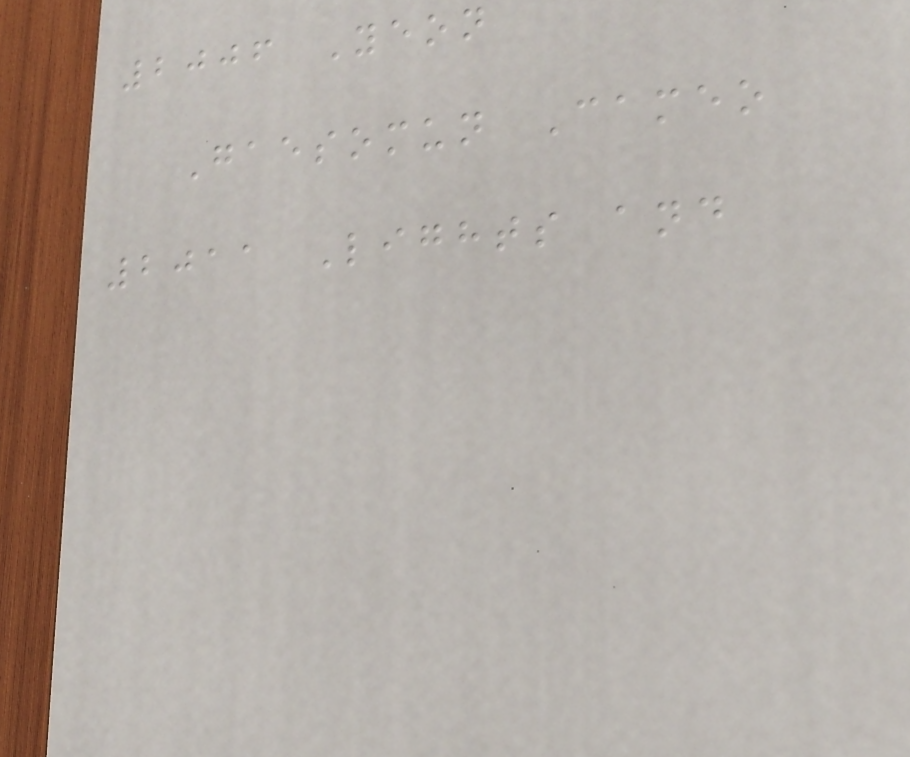2006 Yeon
Gaesomun Cameo
2011 Lights and
